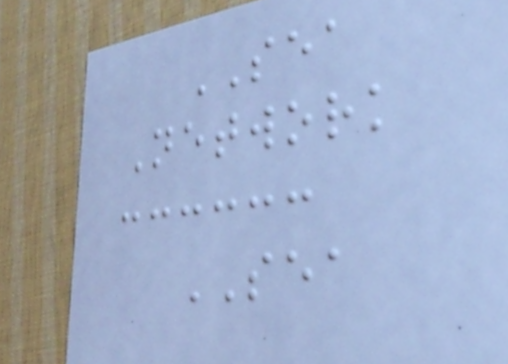SEA
Network
SEA
